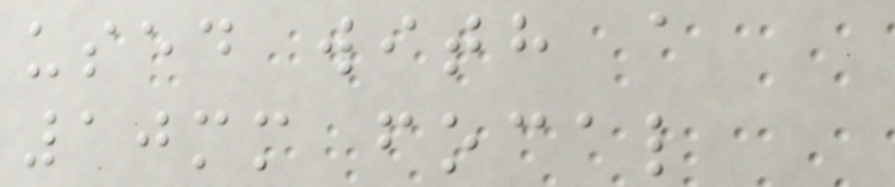used with a
10mm focal
